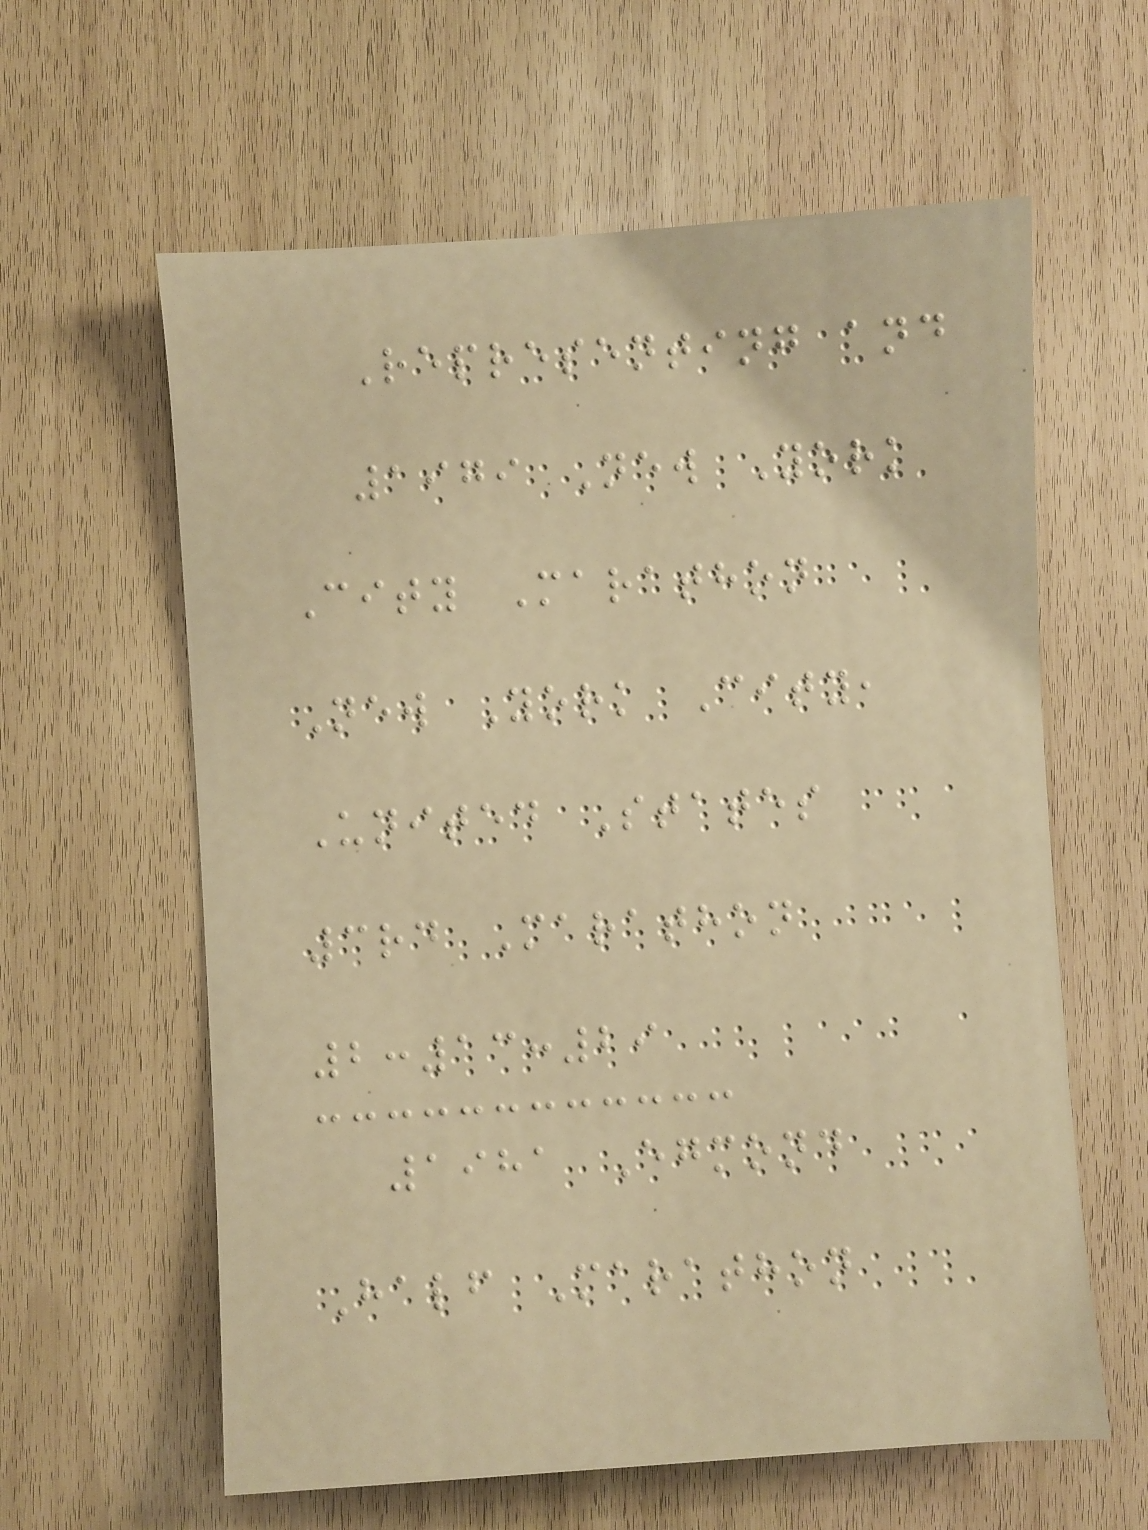Representing and
1979 New York
City Marathon
New York City,
United States
3rd Marathon
2:13:29
1981 Egmond
Half Marathon
